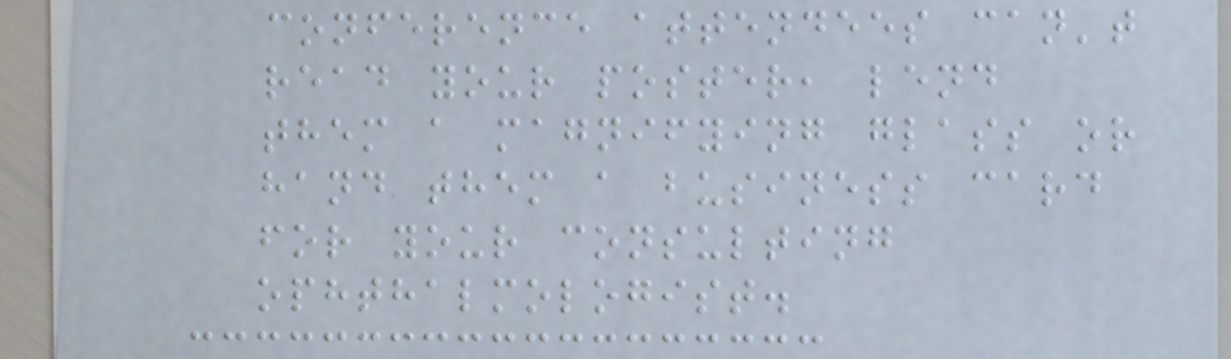conference attendees can't
read your poster, lend
them a magnifying glass or
hand them a business card
for your consulting
ophthalmologist.
